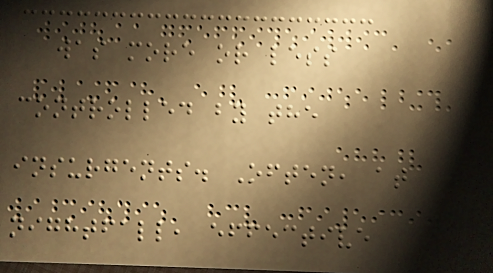was more or less
controlled by the
insurgents. Often, at
nightfall, effective
